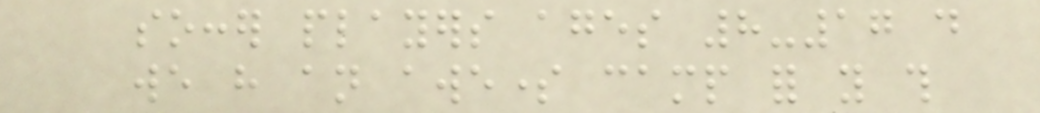soccer players ages 8-17 do
we have an awesome camp for you this
